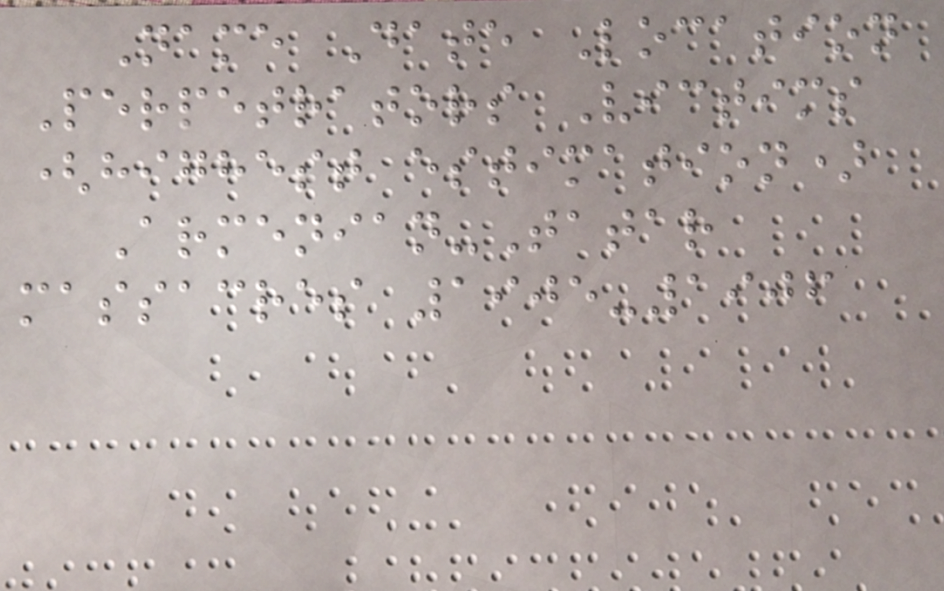Name Date Location
Perpetrators Victims
(highest estimation)
Armenian-Tatar
massacres 1905-1906
